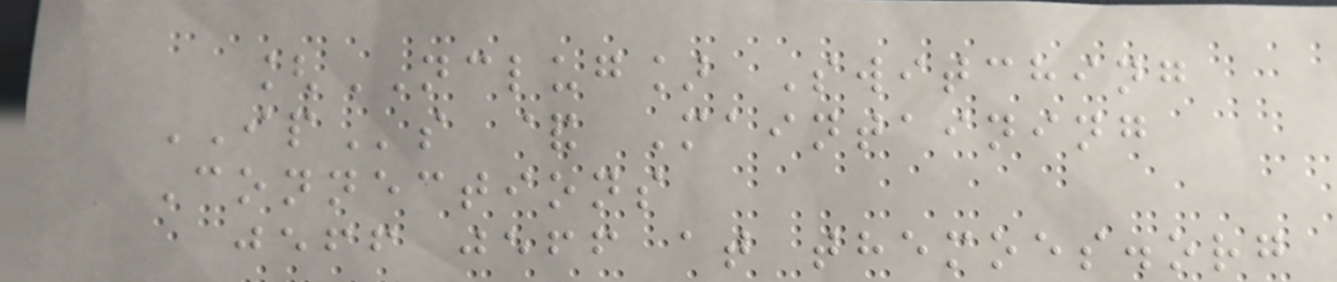[NCLUG] Switching
IPs & Maintaining
Connections
jeff jeff at themoes.org
